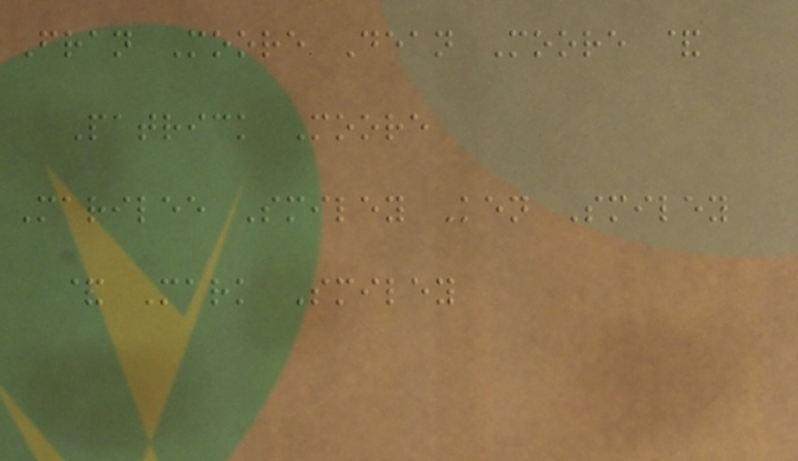Fran Moore Dean Moore &
Patrick Moore
Marilee Smiley Ken Smiley
& Mark Smiley
